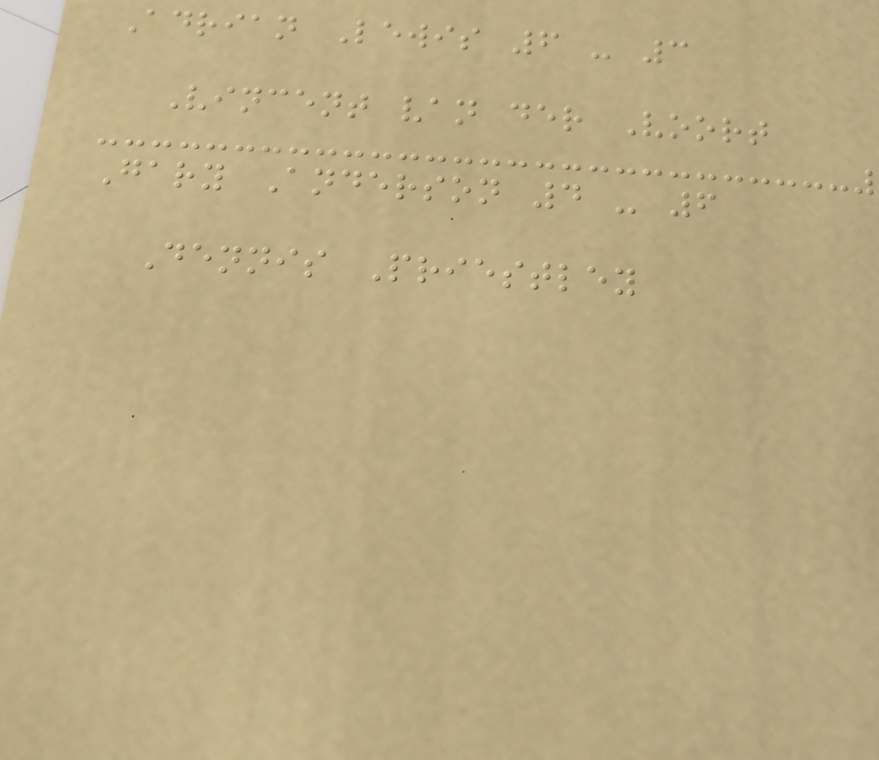Adrian Lewis 6 - 3
Vincent van der Voort
Gary Anderson 4 - 6
Dennis Priestley
